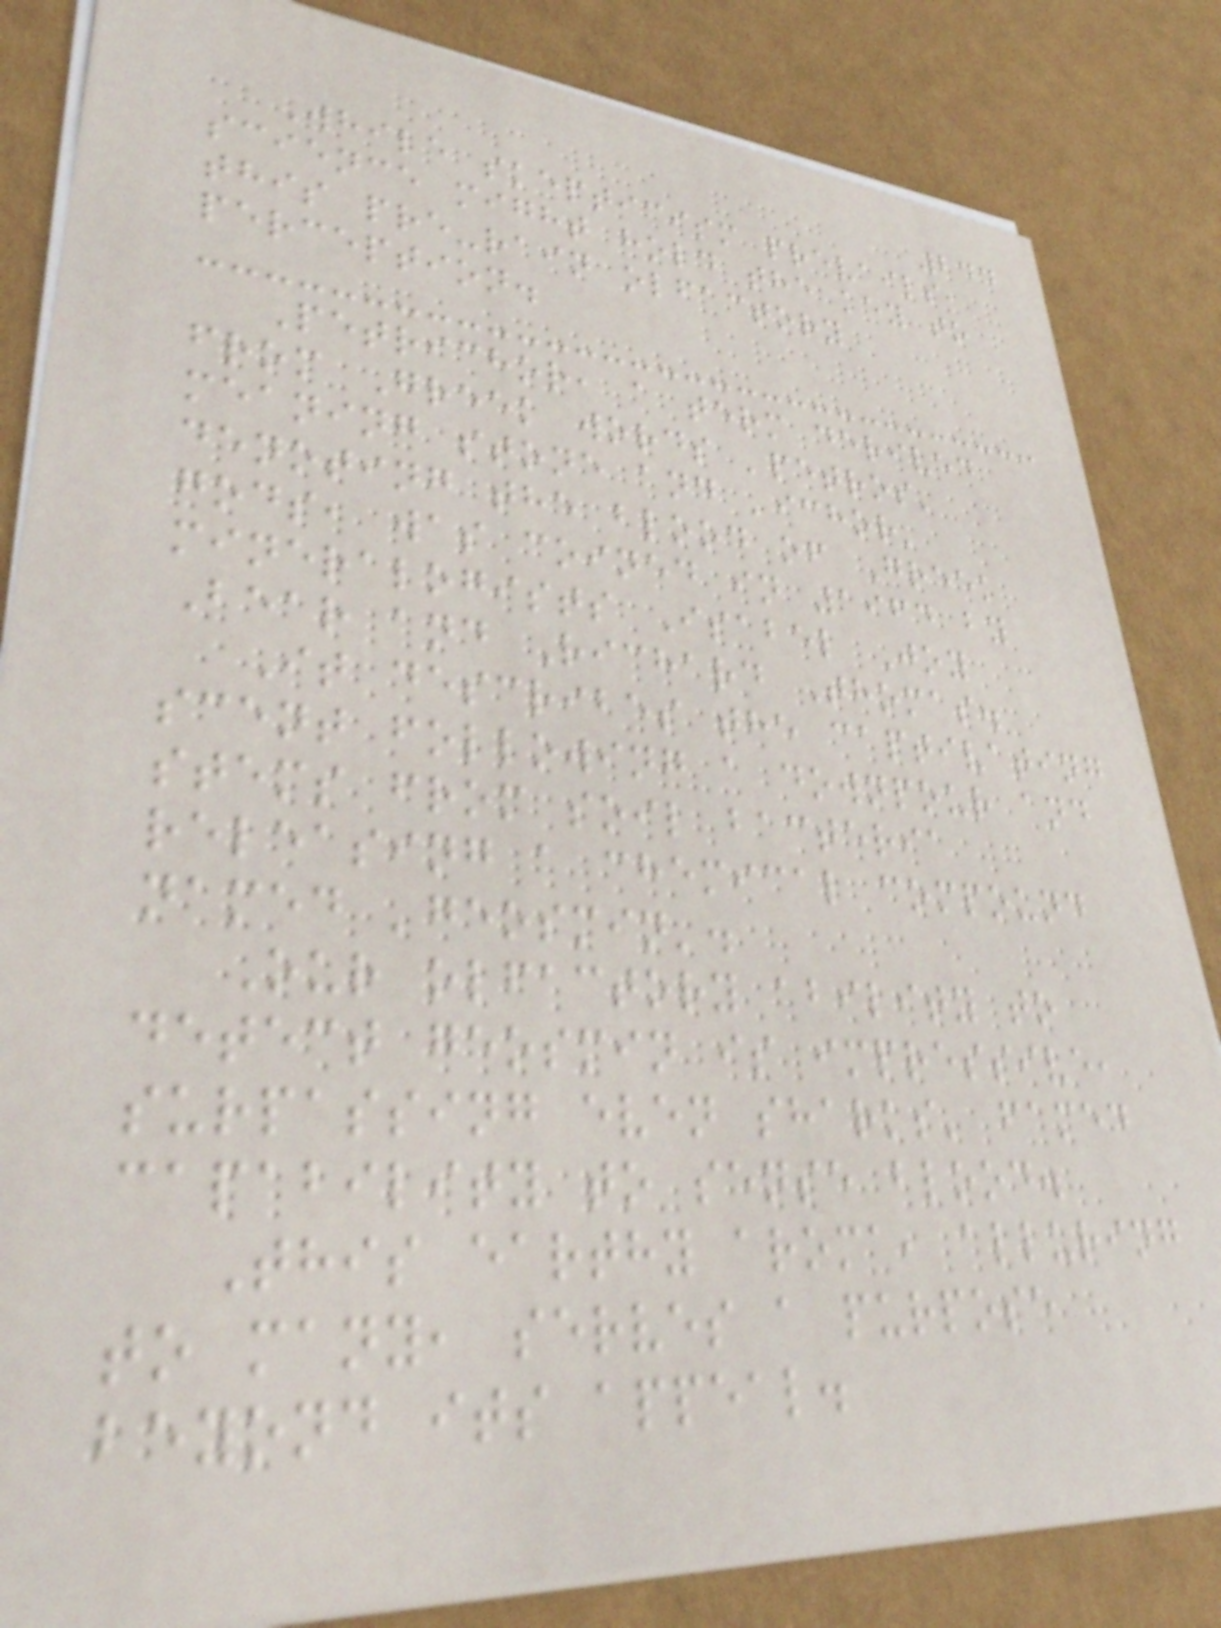244
While skepticism prevails,
science might hold the key to
this pre-rain olfactory
perception.
Petrichor, a term derived
from Greek words 'petros'
meaning stone and 'ichor'
denoting the blood of Greek
gods, was coined in 1964 by
mineralogists Isabel Joy
Bear and Richard Thomas.
It describes the captivating
scent following a downpour and
stems from soil bacteria
releasing a chemical compound
named 'geosmin'.
Our olfactory ability to
detect geosmin is impressive,
surpassing even sharks' famed
capability to sense blood.
This earthy aroma, alluring
to many, serves a purpose
beyond its appeal.
